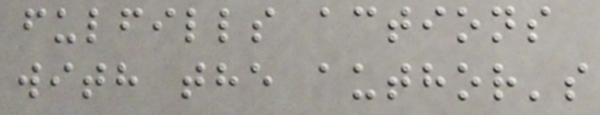fulfills actions
with the author's
